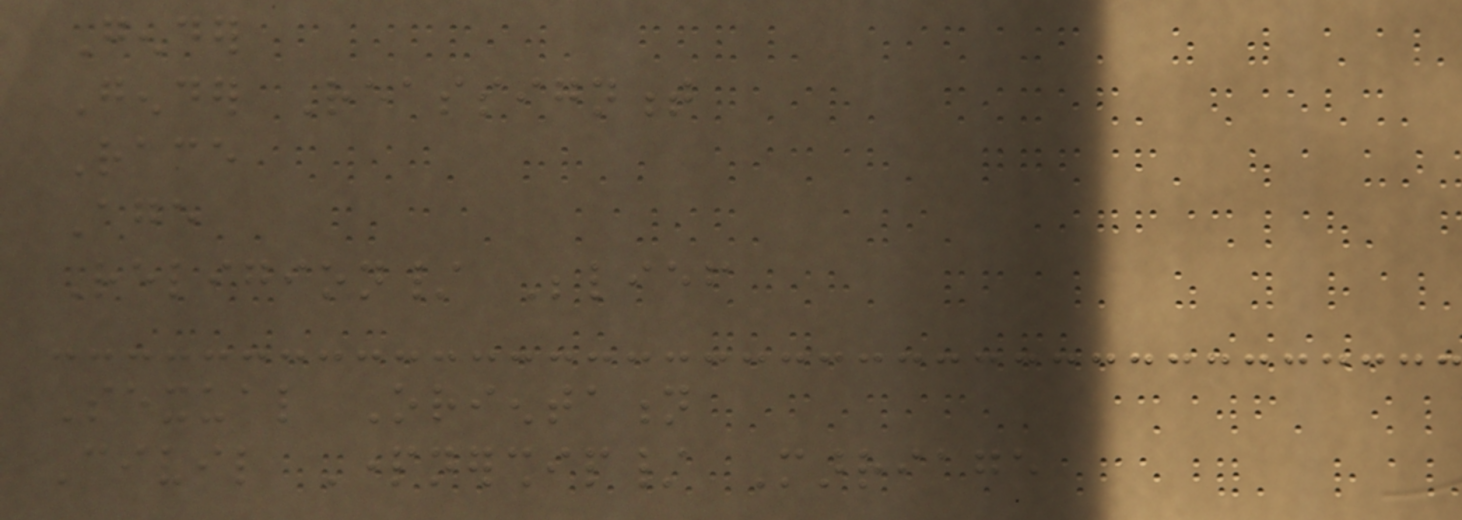Gender
Gender Reassignment
Race
Age
Religion/ Belief
Sexual Orientation
Civil Partnership/ Marriage
